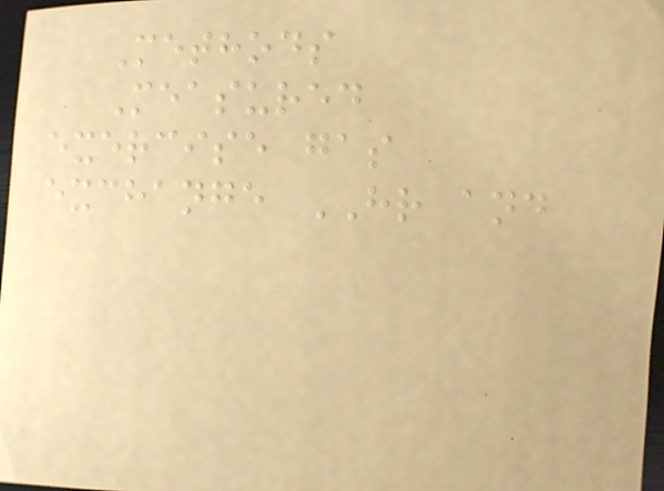Methods
Measured
exercise gas
exchange HR and
